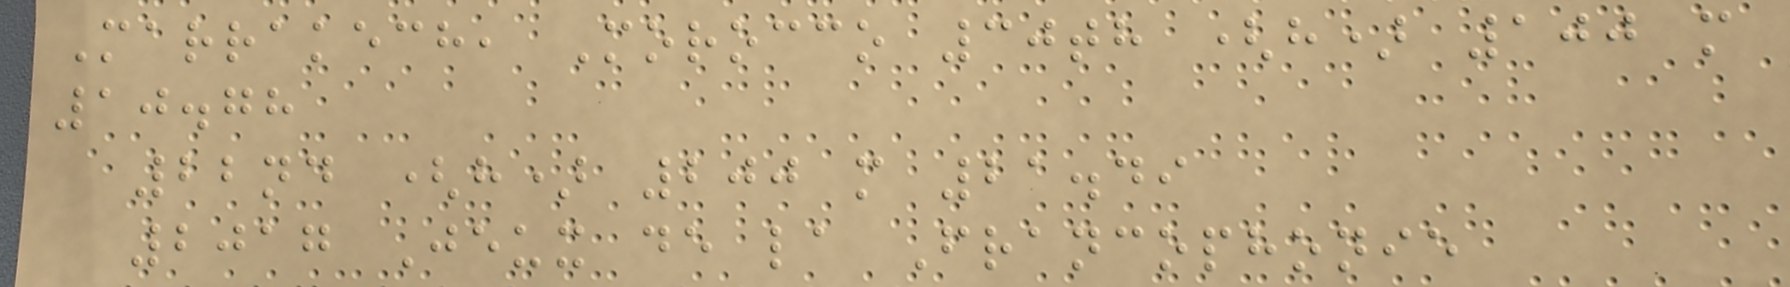Marrakech, Morocco 30th (h) 100 m
10.78
22nd (h) 200 m 21.49
2017 Jeux de la Francophonie
